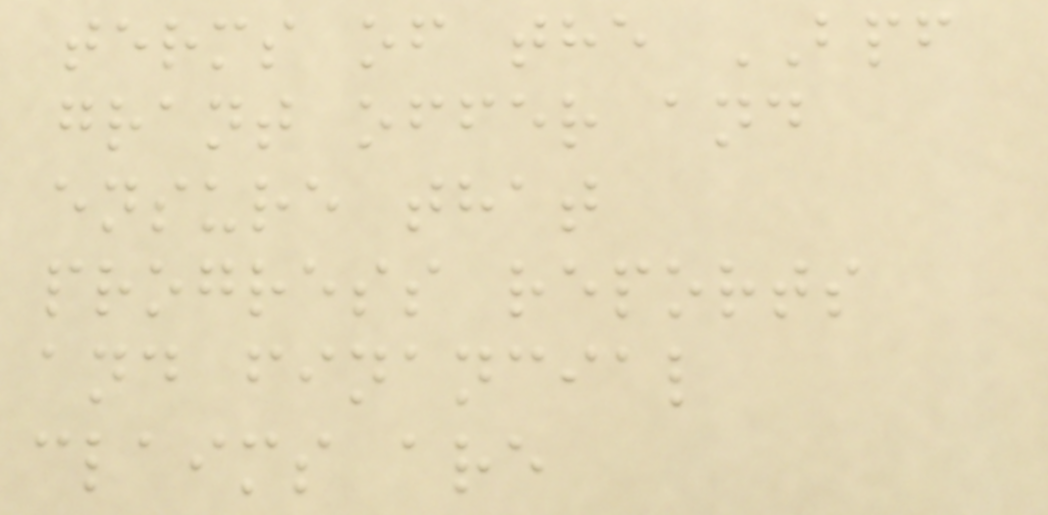terms of the BPF
grant offer and
ensure that
progress reports
and financial
claims are
